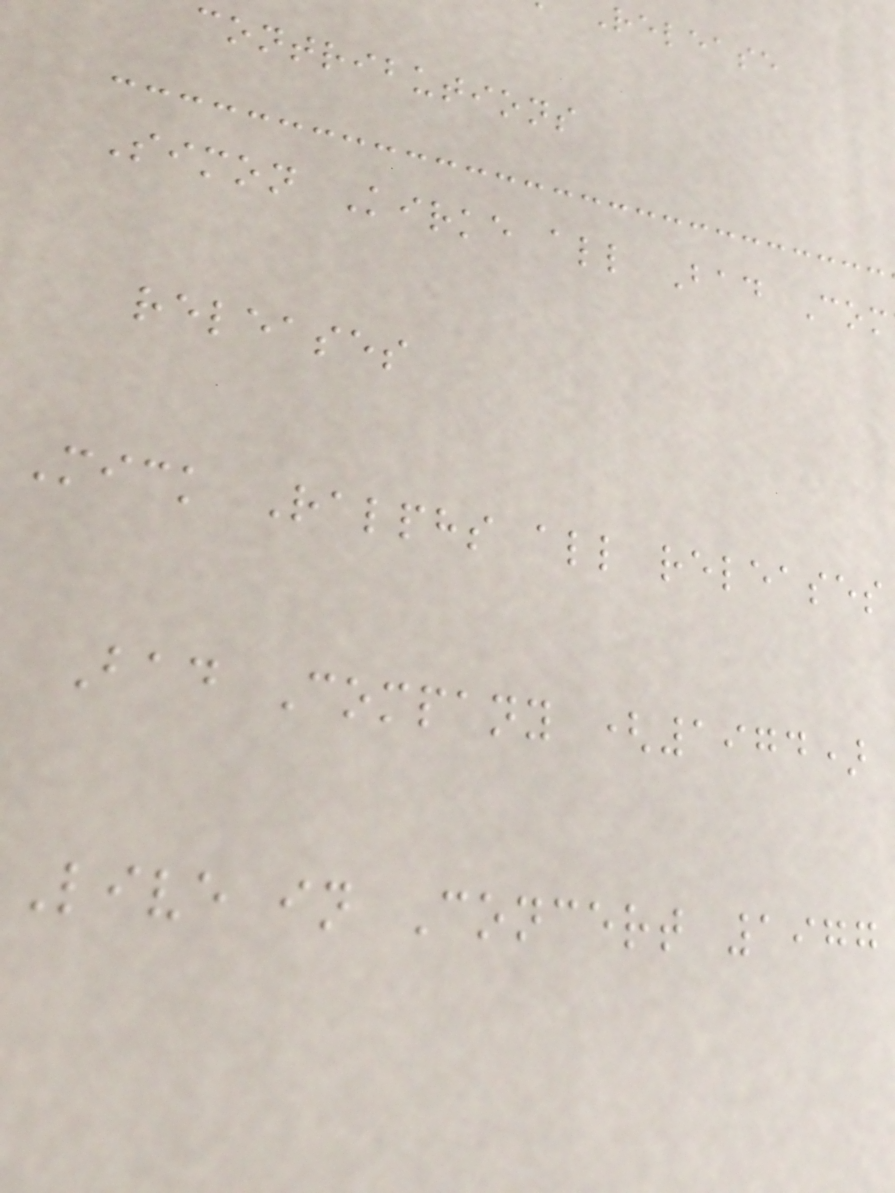release
contributions
Simon Kirke all Bad Com
releases
Mick Ralphs all releases
Bad Company (1974)
Live in Concert 1977
